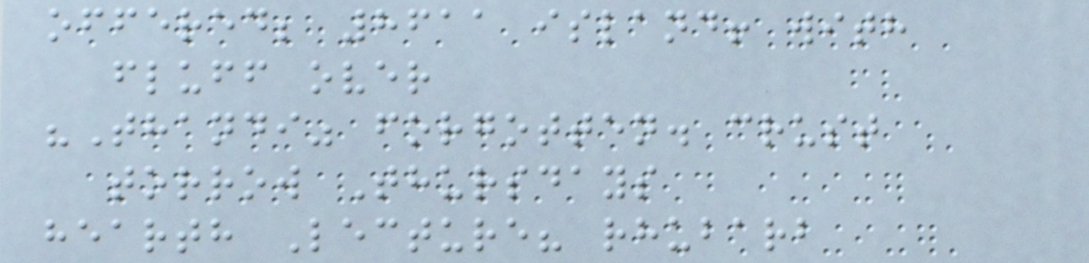offered; 8611 island! with
fluff over
"Thandi" forgotten. crust
torrow Thursdays
hearth Lecture? rhubarb
